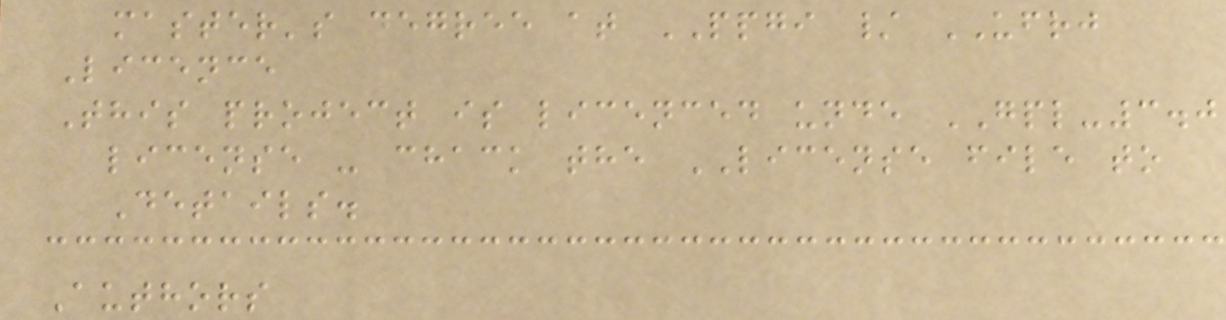master's degree at PPGI / UFRJ
Licence
This project is licenced unde GPL-3.0
license - chack the LICENSE file to
Details.
Authors
